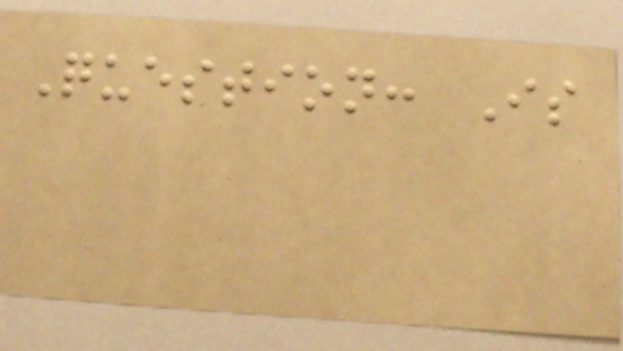Question: Is
